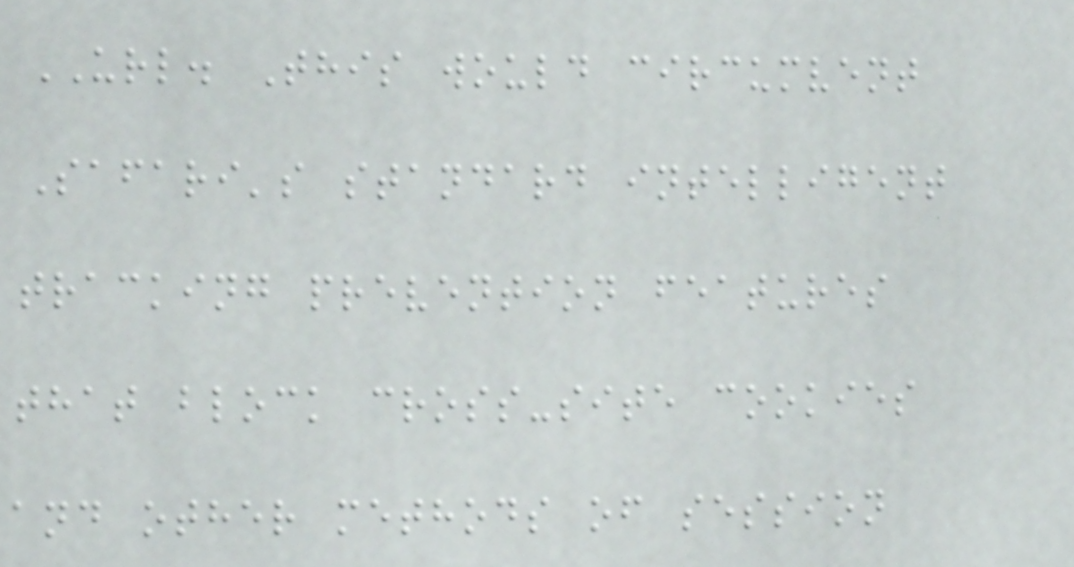URL. This would circumvent
Safari's standard intelligent
tracking prevention features
that block cross-site cookies
and other methods of session
